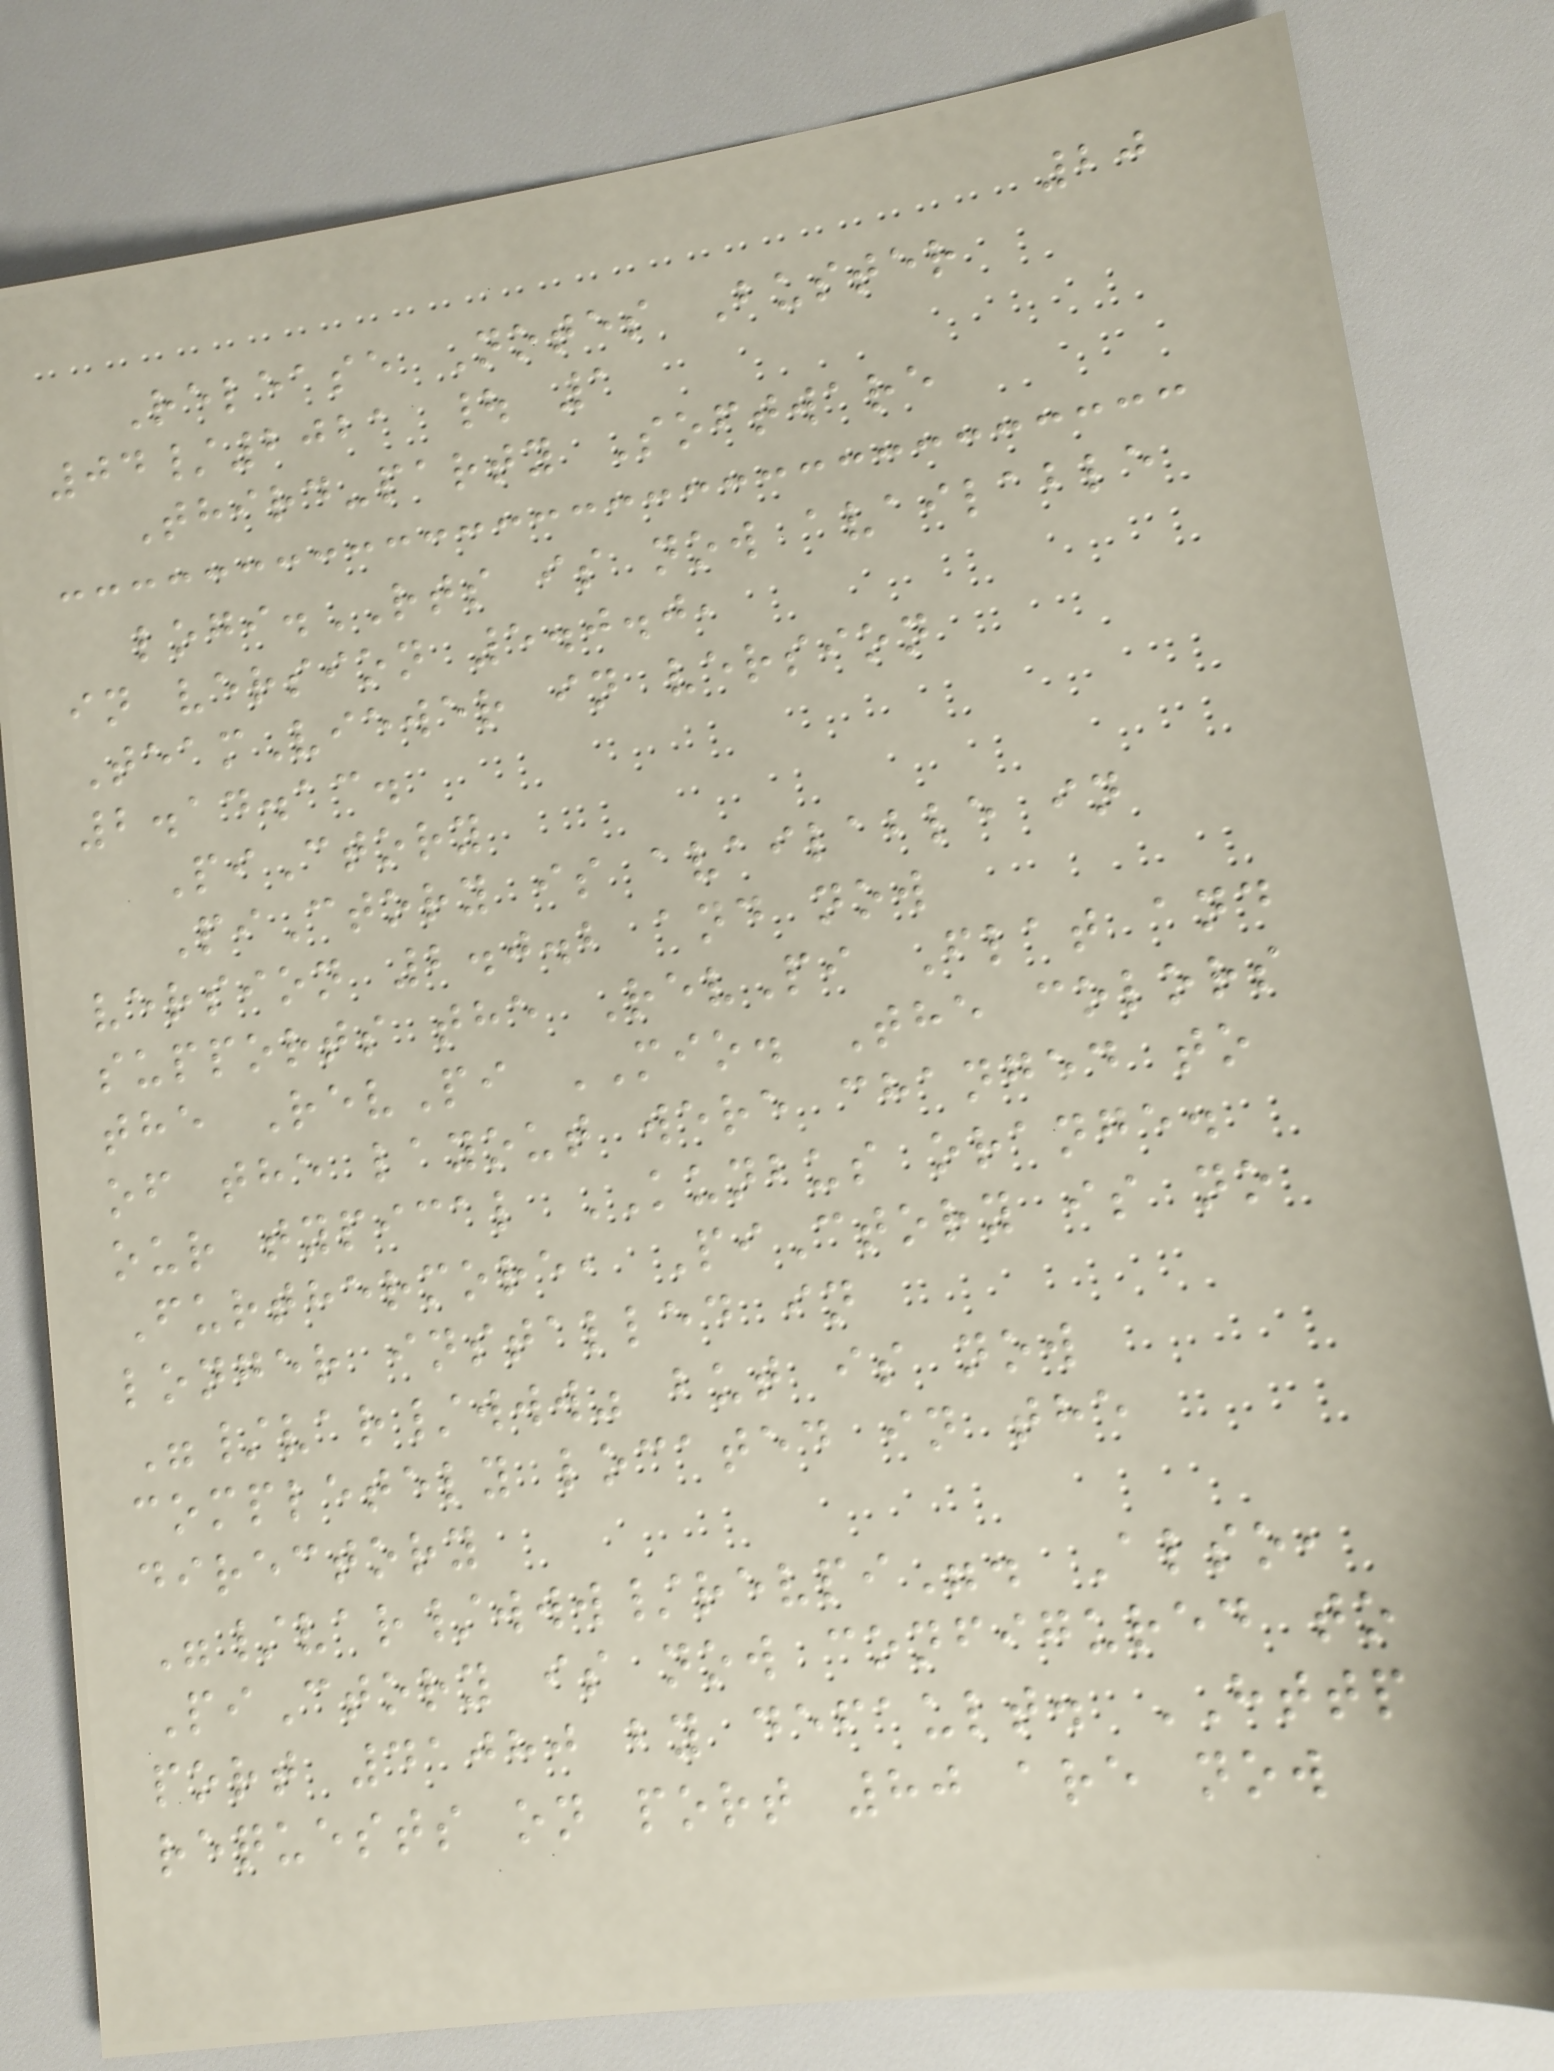20
Release Notes Buster
04/2021 | 1
Third-party Software
logi.RTS is now available
in version 5.0.0,
TeamViewer in version
2.14.13.
PiCtory
PiCtory is available in
version 2.0.2 and now
supports the RevPi Flat and
the RevPi MIO. The colors
of the layout were changed to
our typical KUNBUS orange.
Furthermore, PiCtory is no
longer installed in
"/var/www" but is now
completely located in the
directory
"/var/www/revpi". Also,
PiCtory is now configured to
port 41080 by default. HTTP
requests on port 80 are now
